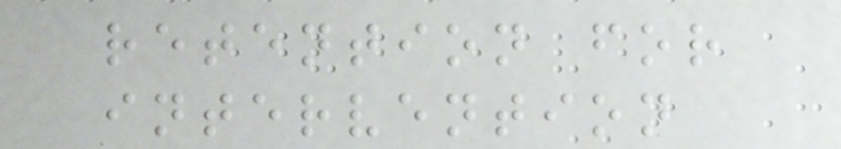retention for
intervention
